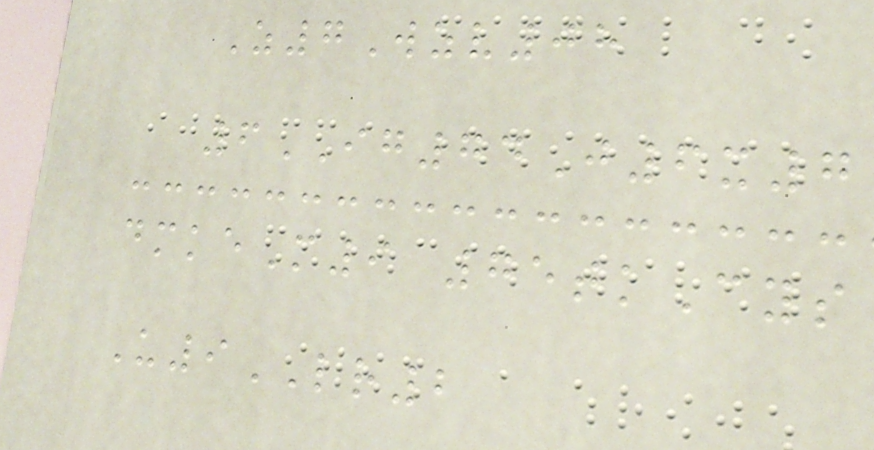Z7Wzv08
6IG74J6x7
dmkeM9 75tkCys
U9LR2
